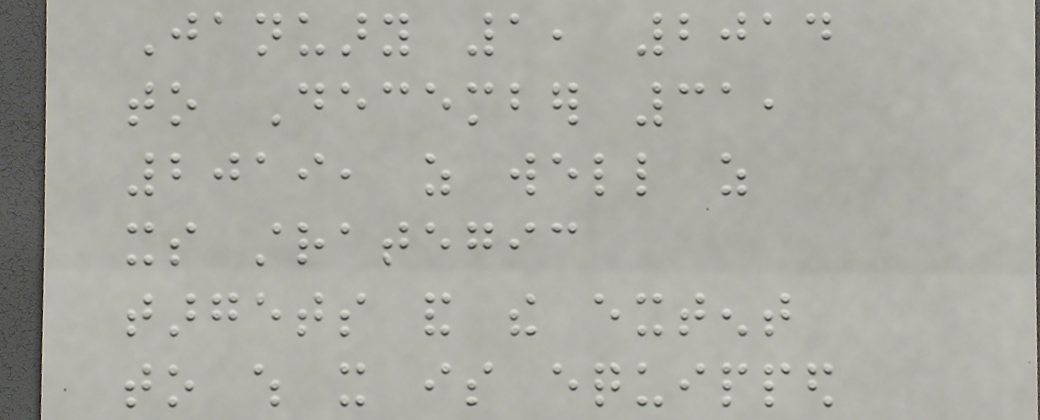January 1, 2014
to December 31,
2019, as well as
its strategic
targets and the extent
to which it is equipped
